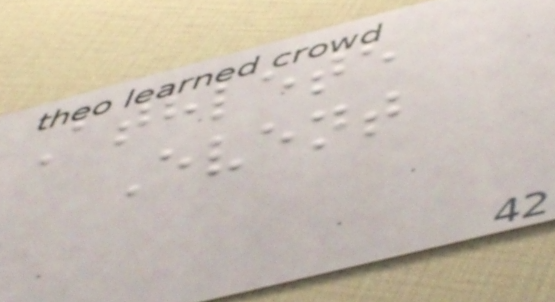Athlete
Event
